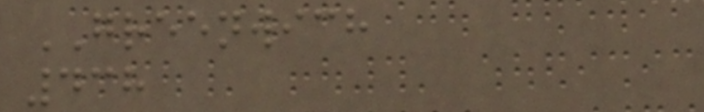GREENWICH
438
